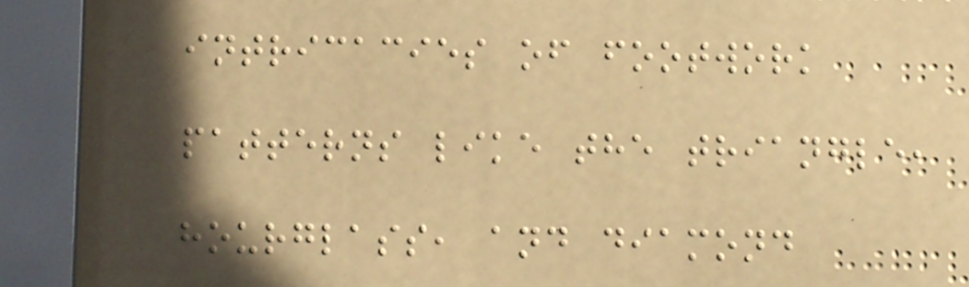intricacies of footwork
patterns like the triangle,
hourglass, and diamond
